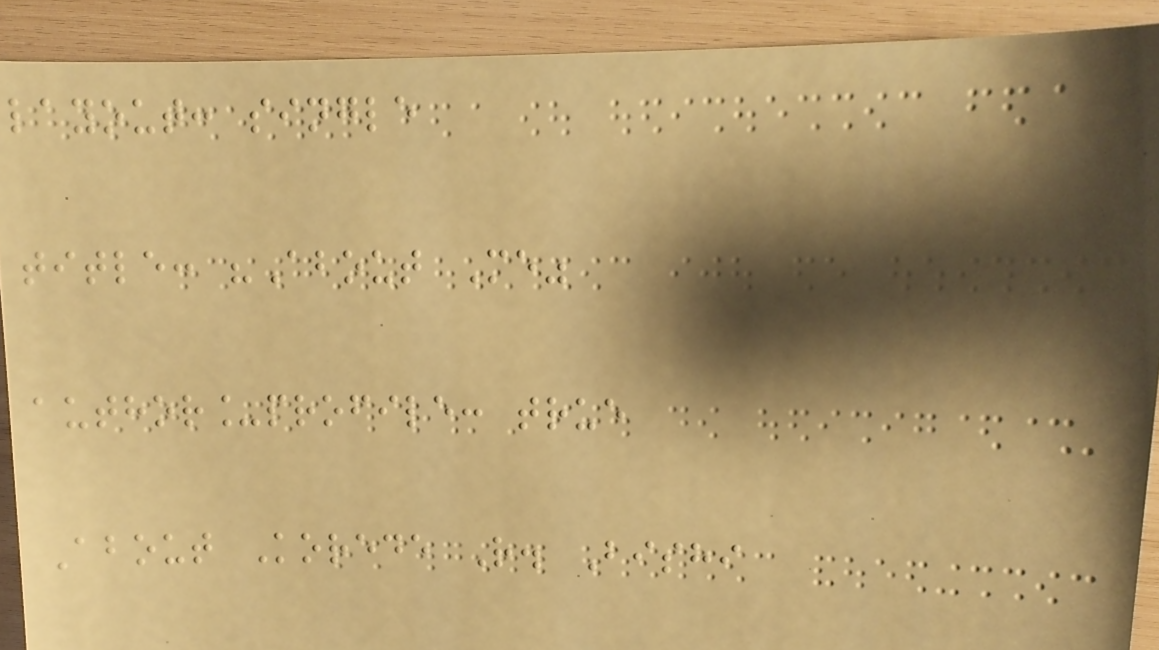layout: single
title: "About Me"
author_profile: true
About Korede R. Bishi
